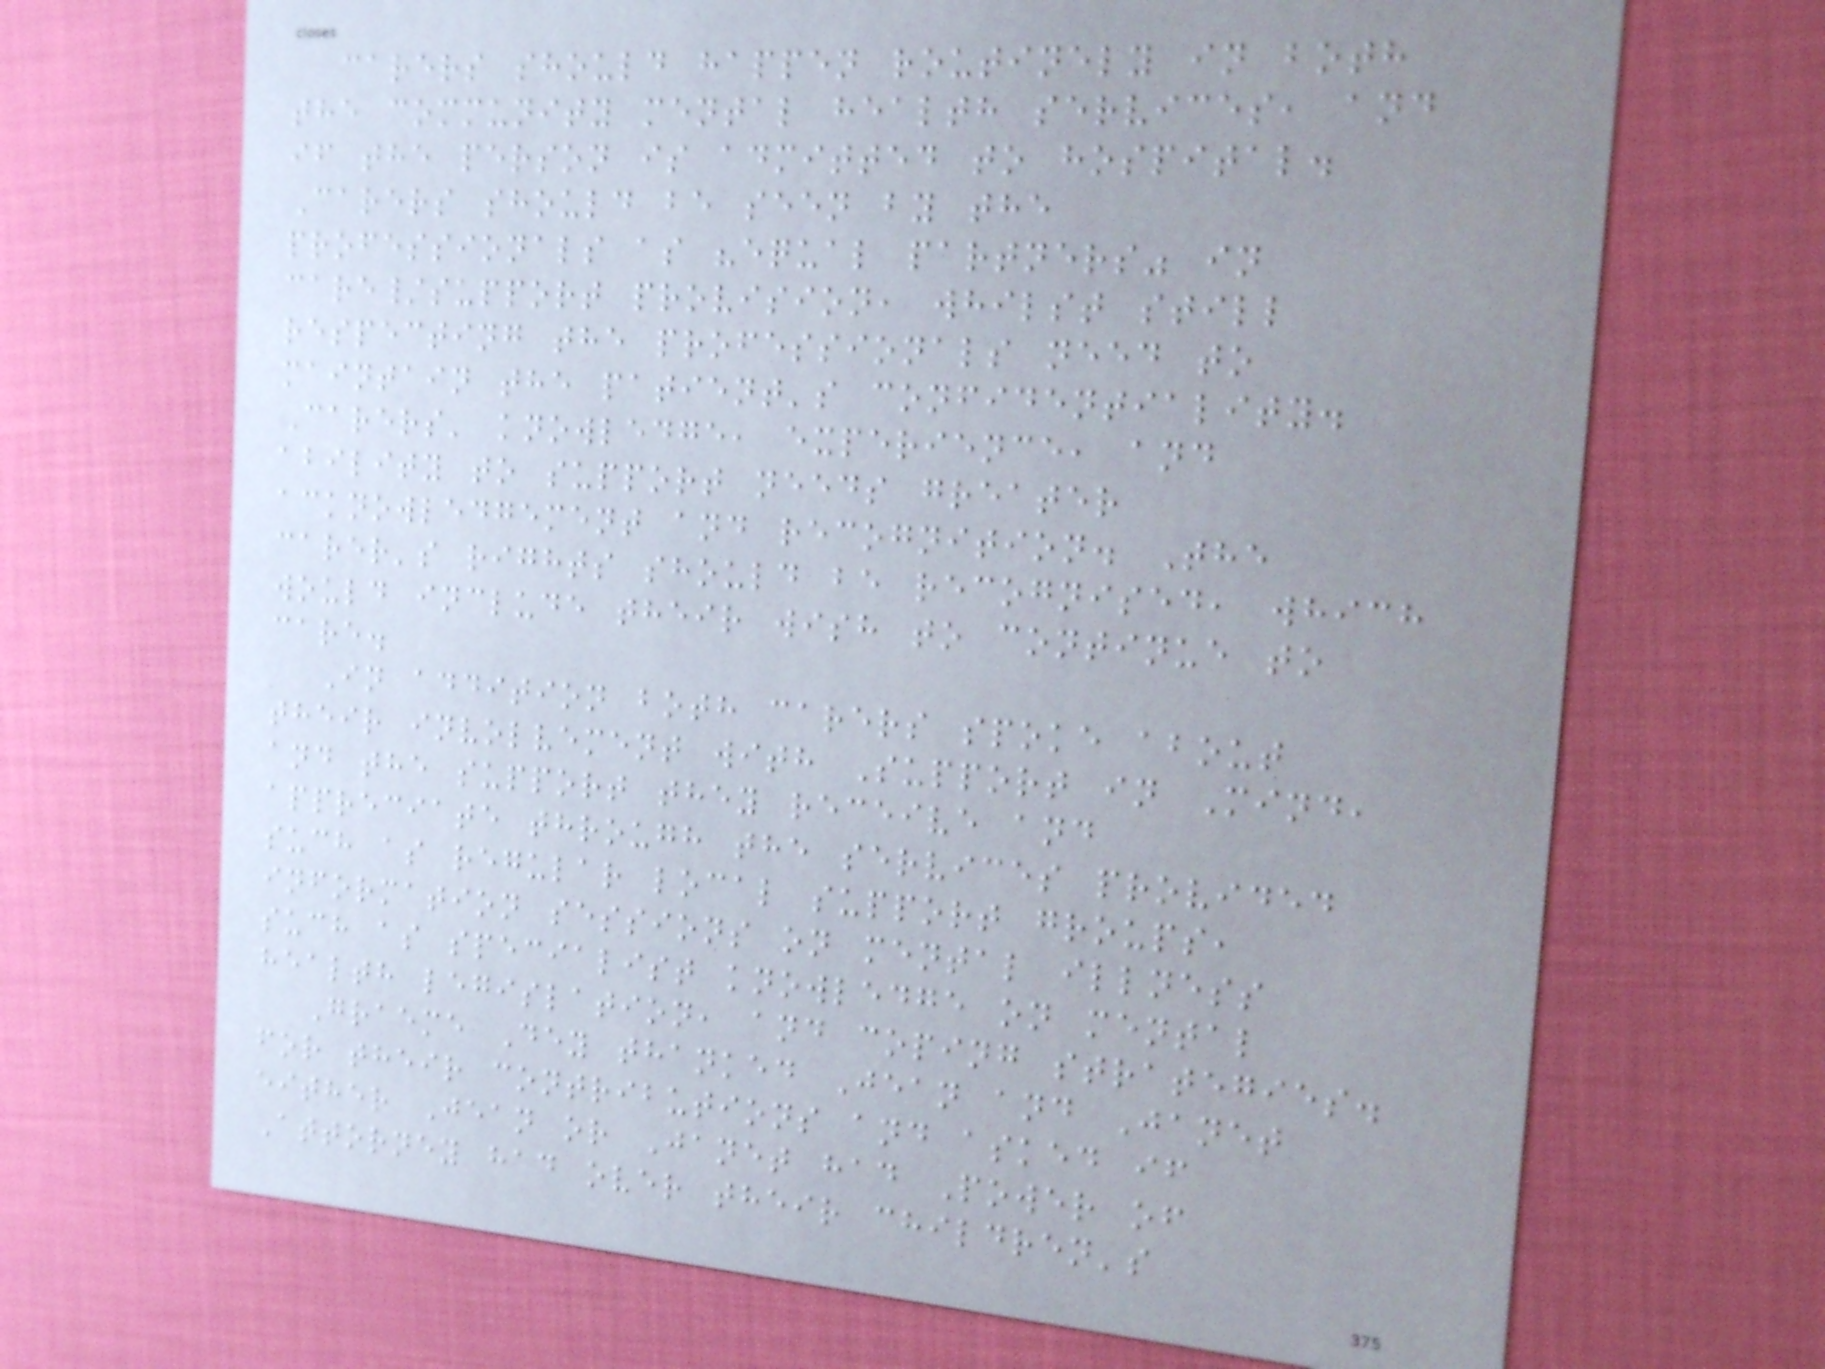carers should happen routinely in both
the community mental health services, and
if the person is admitted to hospital.
Carers should be seen by the
professionals as "equal partners" in
care/support provision, whilst still
respecting the professionals need to
maintain the patient's confidentiality.
Carers' knowledge, experience, and
ability to support needs greater
acknowledgement and recognition. The
carer's rights should be recognised, which
would include their wish to continue to
care.
In addition both carers spoke about
their involvement with Support in Mind,
and the support they receive and
appreciate through the services provided
such as regular local support groups,
information sessions on mental illness
such as specialist knowledge on mental
health legislation, and coping strategies.
Graeme Dey thanked Jean and Janet
for their contributions and asked if
either Jean or Janet had Power of
Attorney had over their children's
